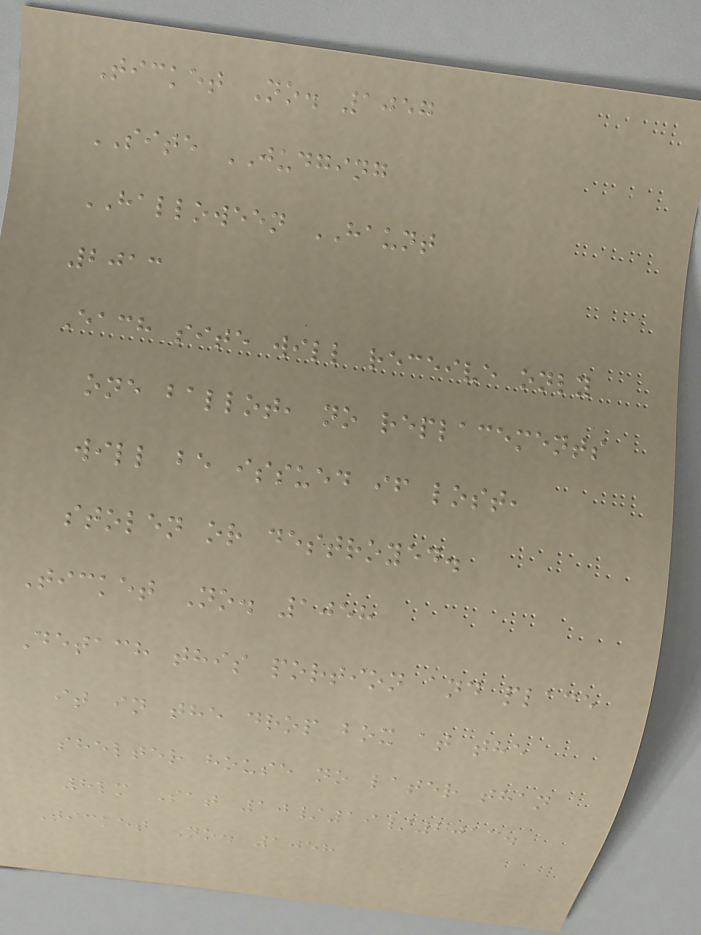Ticket No. 1057
SITE JUDGING
HALLOWEEN HAUNT
2013
Each site will receive only
one ballot, no replacements
will be issued if lost,
stolen or destroyed.
Ticket No. 1058
Detach this portion and place
it in the drop box at the
shelter house no later than
8pm Sat 10/19/2013.
Ticket No. 1058
